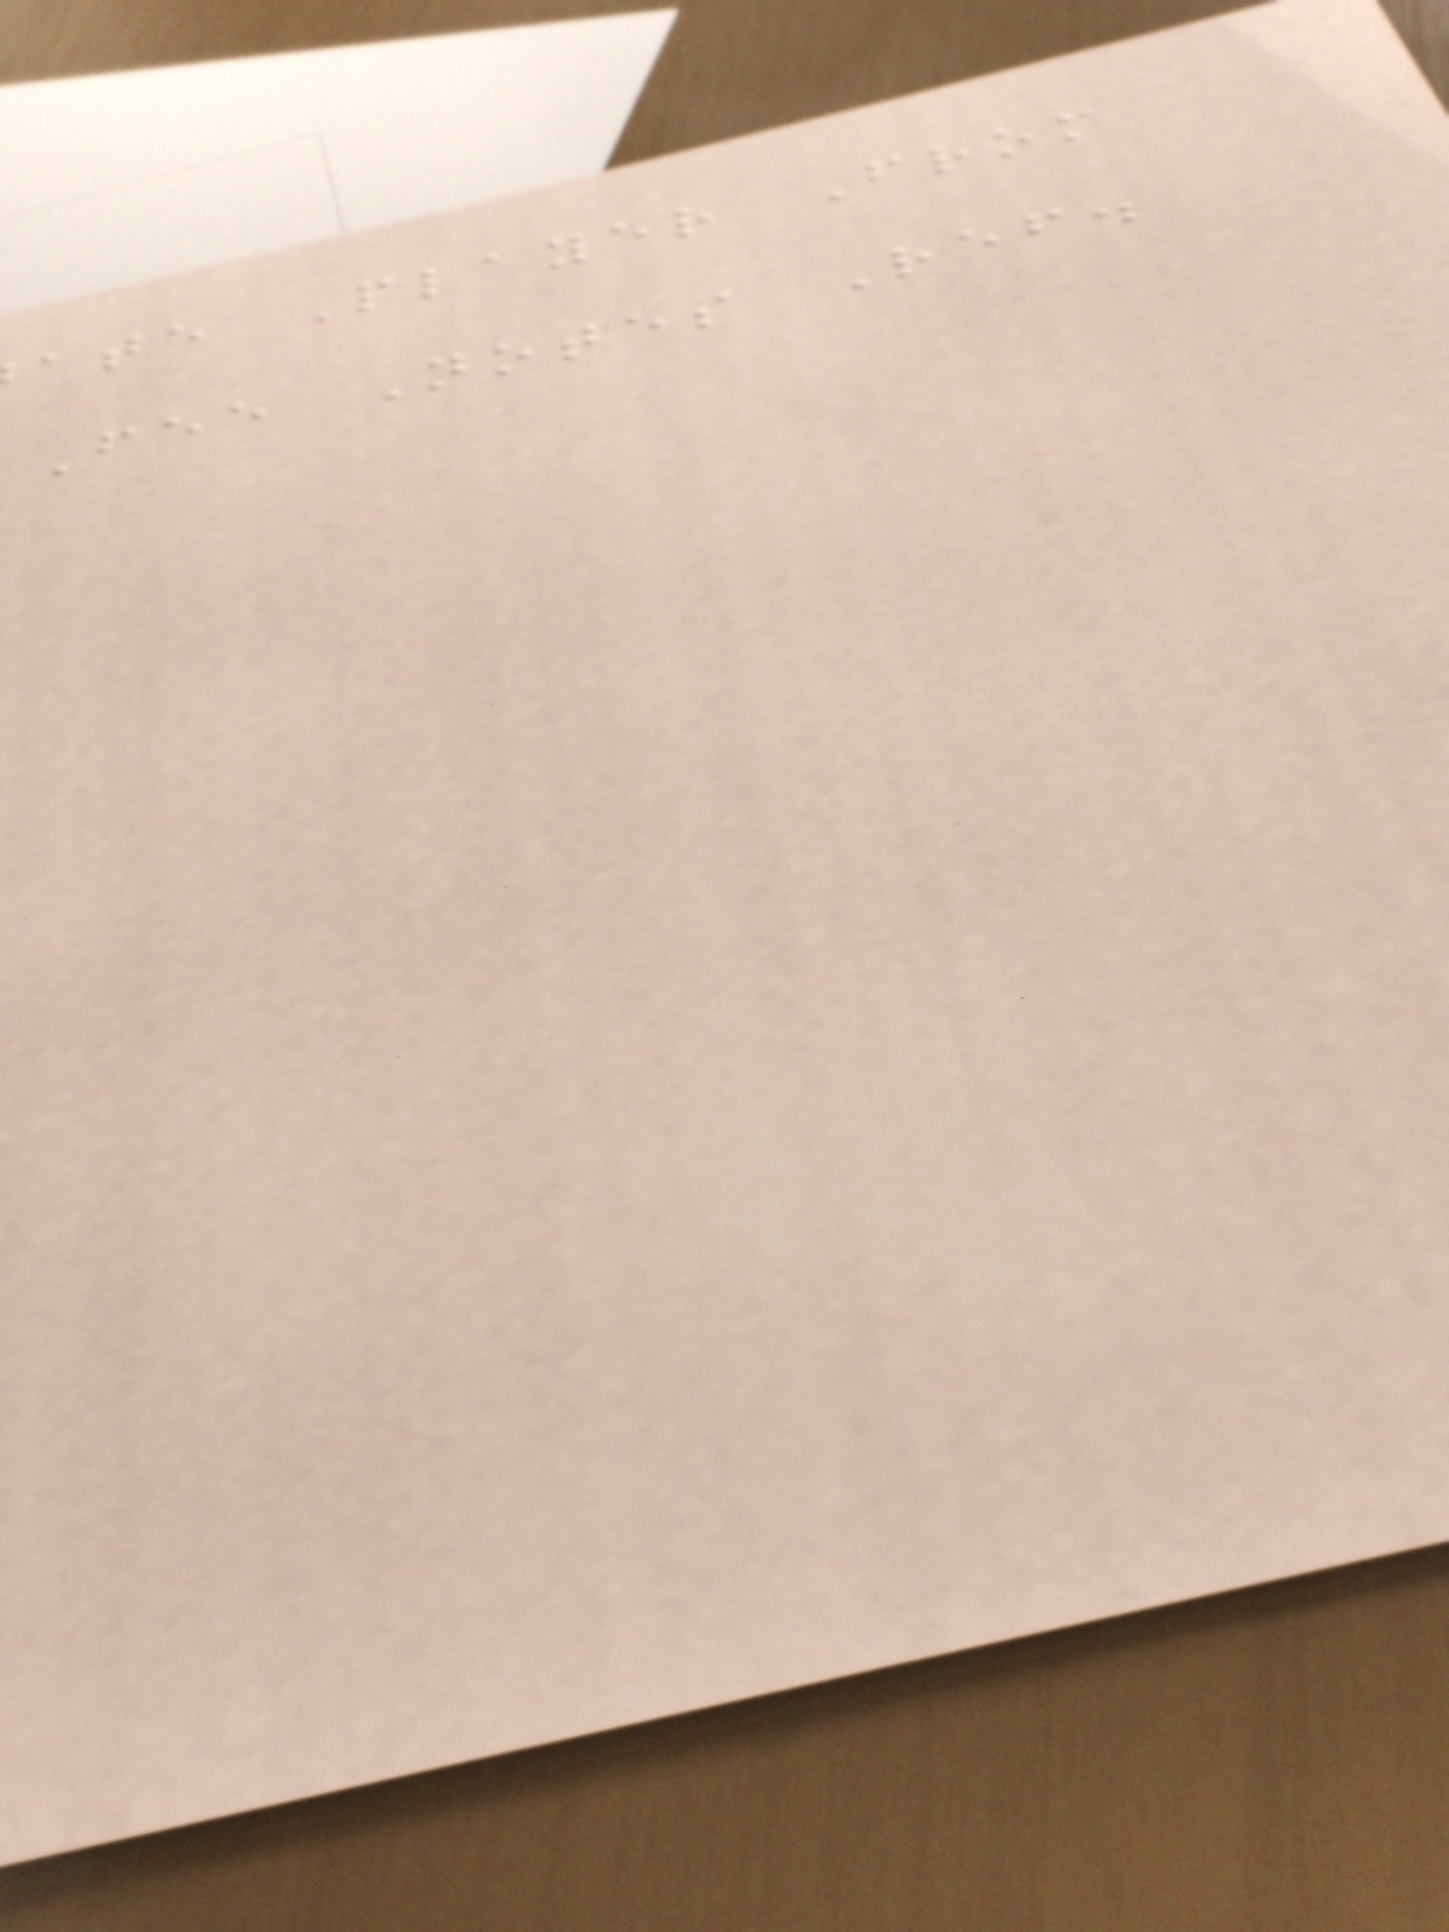ate Player From
Fee Notes Ref.
